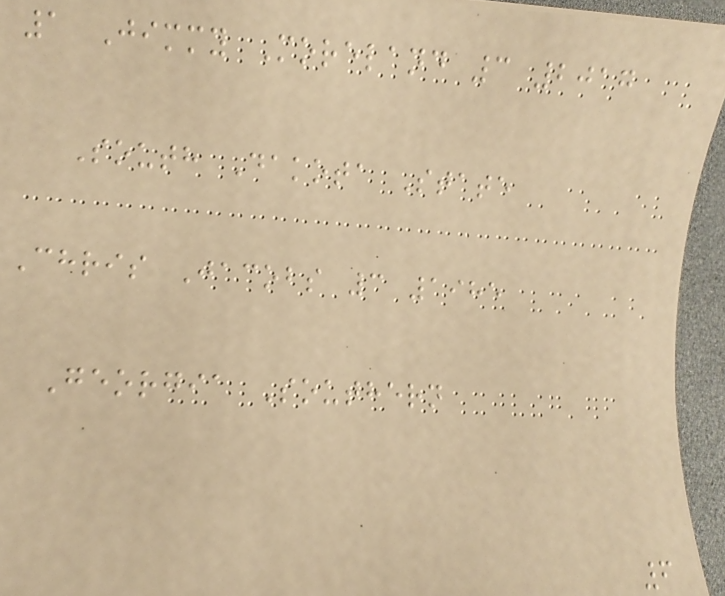1 Jimmy Moreland 3 2017
South Dakota State
Chris Jacobs 3 1985
Georgia Southern
6
